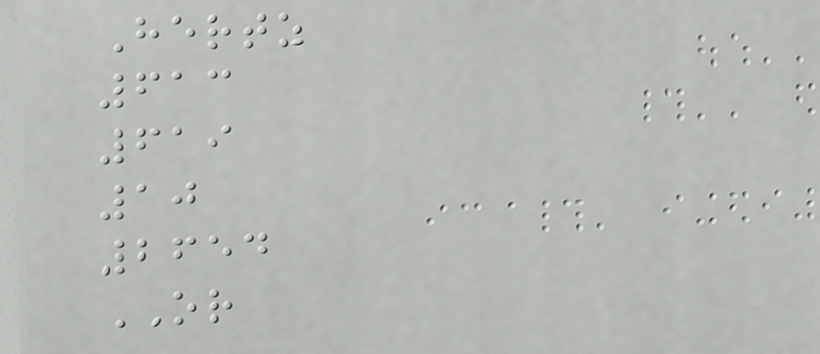Hertz
613
619
10
2654
OR
